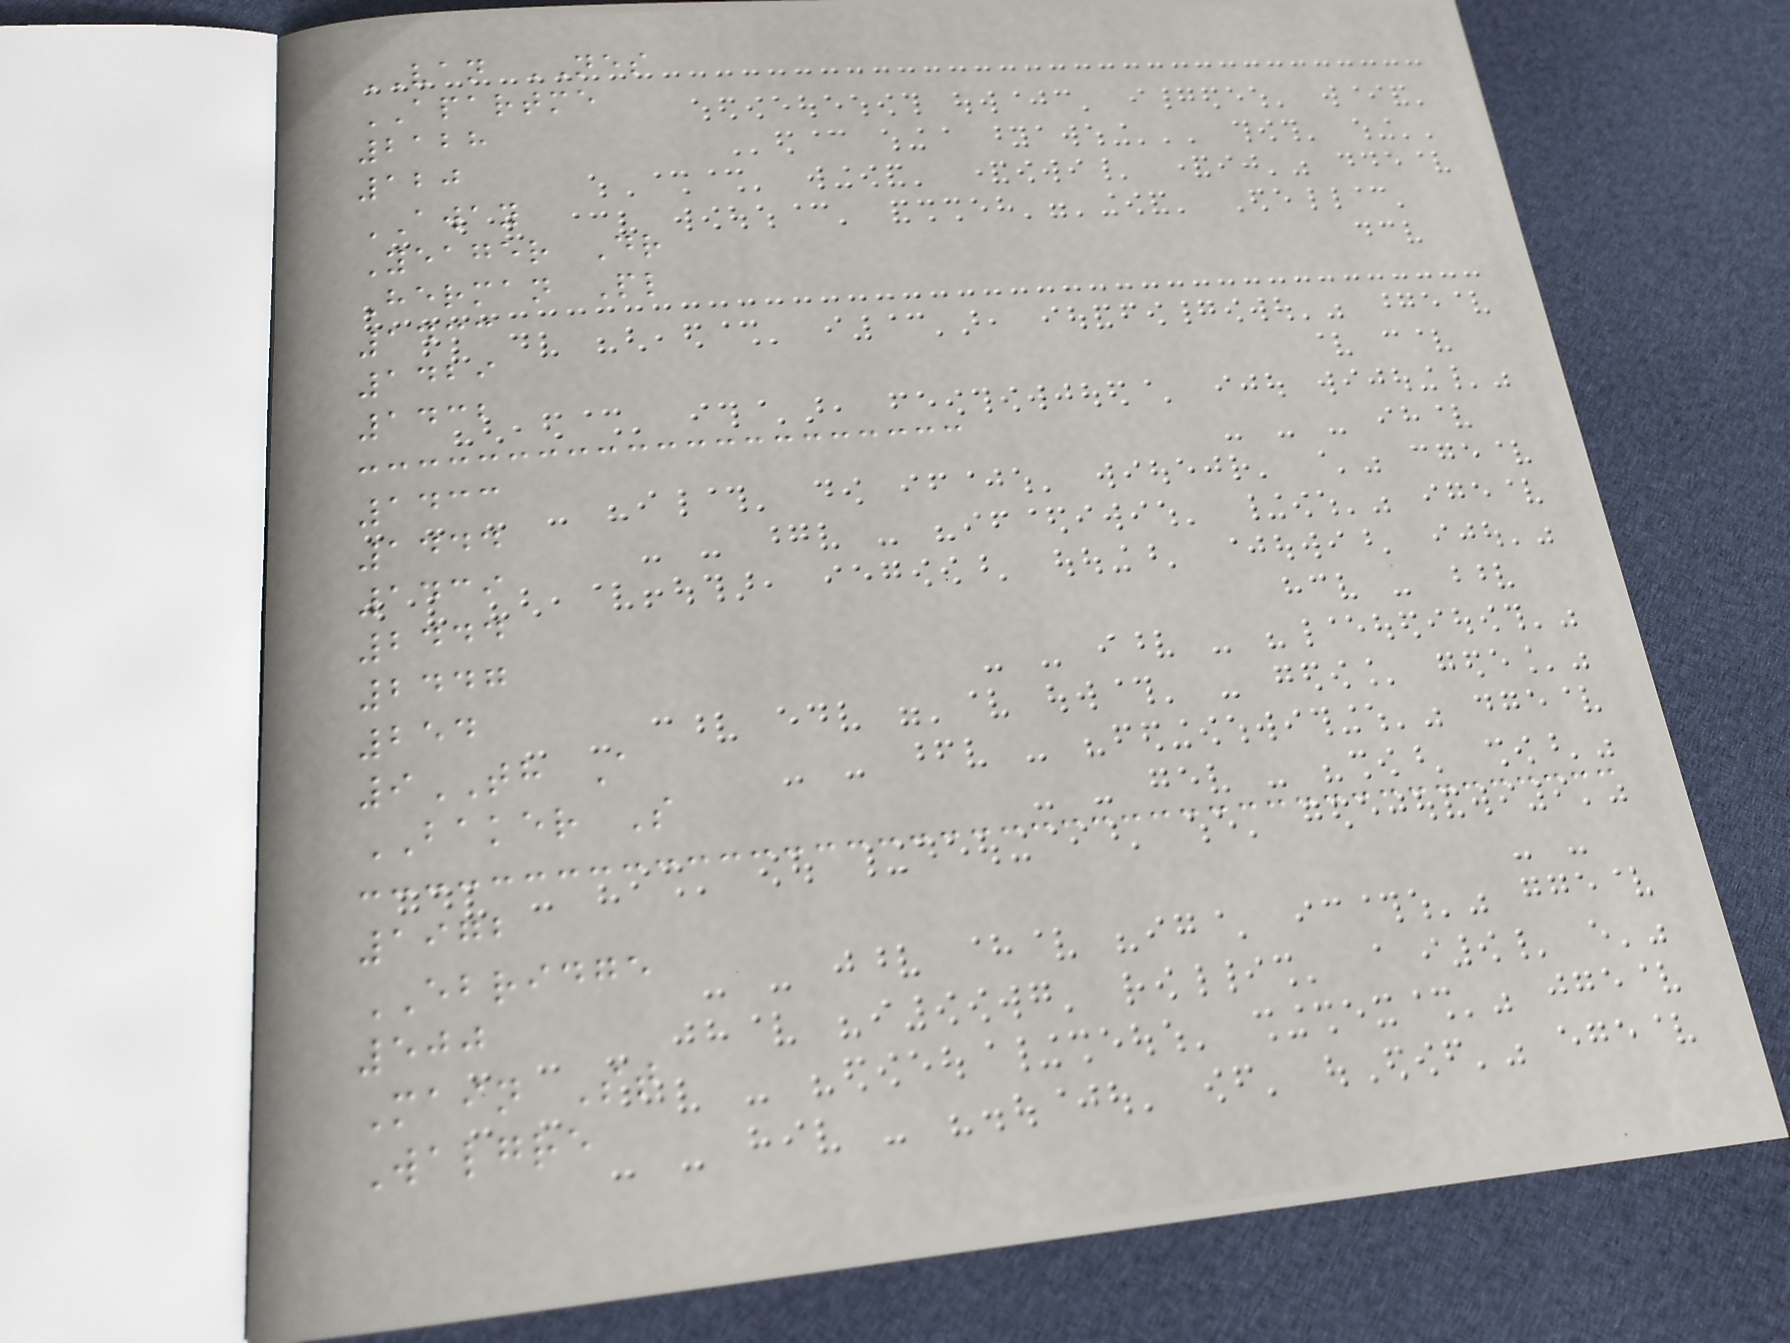VAN NES
APARTME
2128
120
AWAY
Yeager Dr
Herman Pl
1433
1429
1432
1433
1444
1439
2444
2447
254
9TH A
BAKER S
1972
EBRIDGE
500
Main St
Walgre
